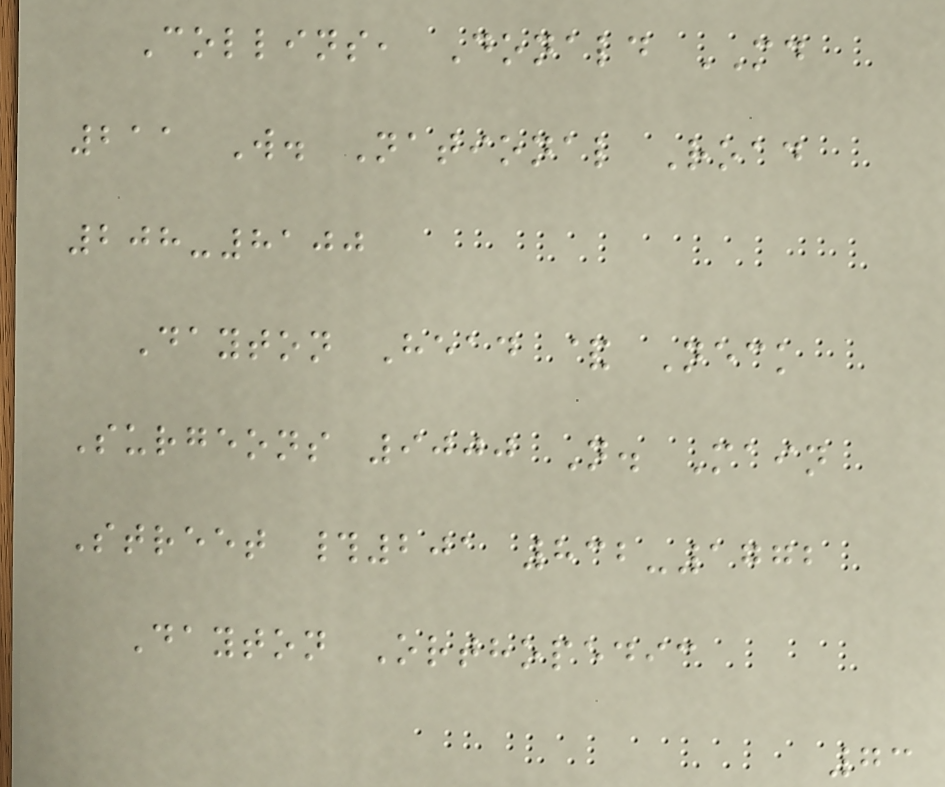Collins, Donald MD
211 W. National Road
208-8100
Dayton Head & Neck
Surgeons 9000 N. Main
Street #201 832-1772
Dayton Orthopedic
73
